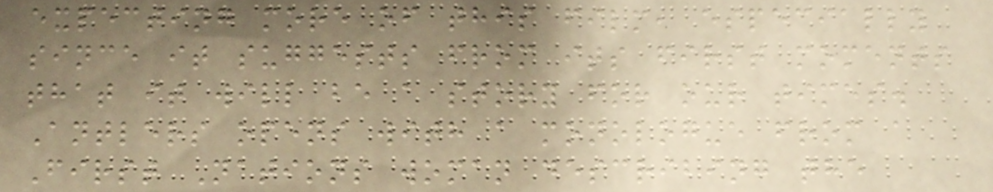expecting more of this film, especially
since it suggests from its first moments
that it will be a story for our times.
Antlers opens with a monologue from a
First Nations woman describing the
